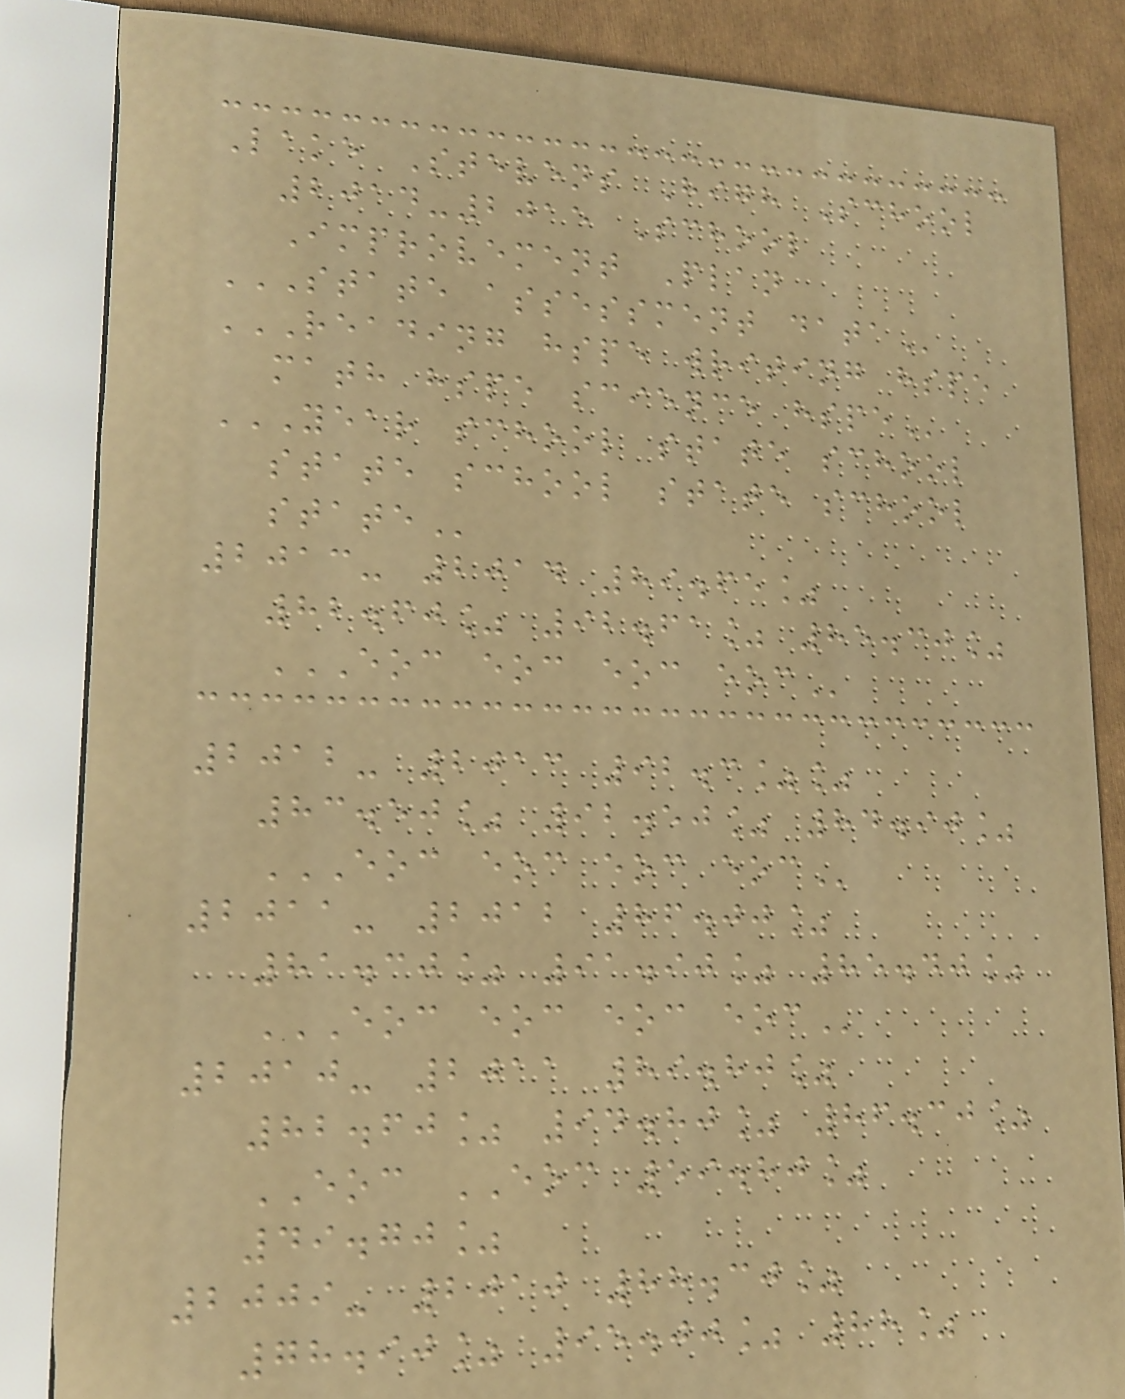Lake Stevens High School
2014-2015 School
Improvement Plan
STATE ASSESSMENT DATA
READING HSPE WRITING HSPE
MATH HSPE SCIENCE HSPE
YEAR SCHOOL STATE SCHOOL
STATE SCHOOL STATE SCHOOL
STATE
2013- 2014 89.65%
82.60% 92.61% 85.30%
EOC EOC EOC EOC
2012- 2013 92.3%%
83.50% 92.50% 84.90%
EOC EOC EOC EOC
2011- 2012 86.00%
81.30% 91.90% 85.40%
EOC EOC EOC EOC
2010- 2011 89.80%
82.60% 94.80% 86.30%
EOC EOC 59.80%
49.70%
2009- 2010 88.30%
78.90% 95.00% 88%
